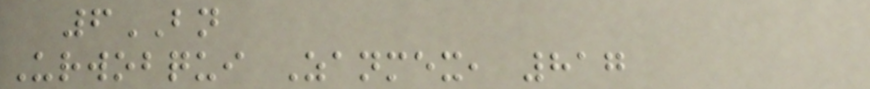6BN
Urwobqui Zanmex, 817
